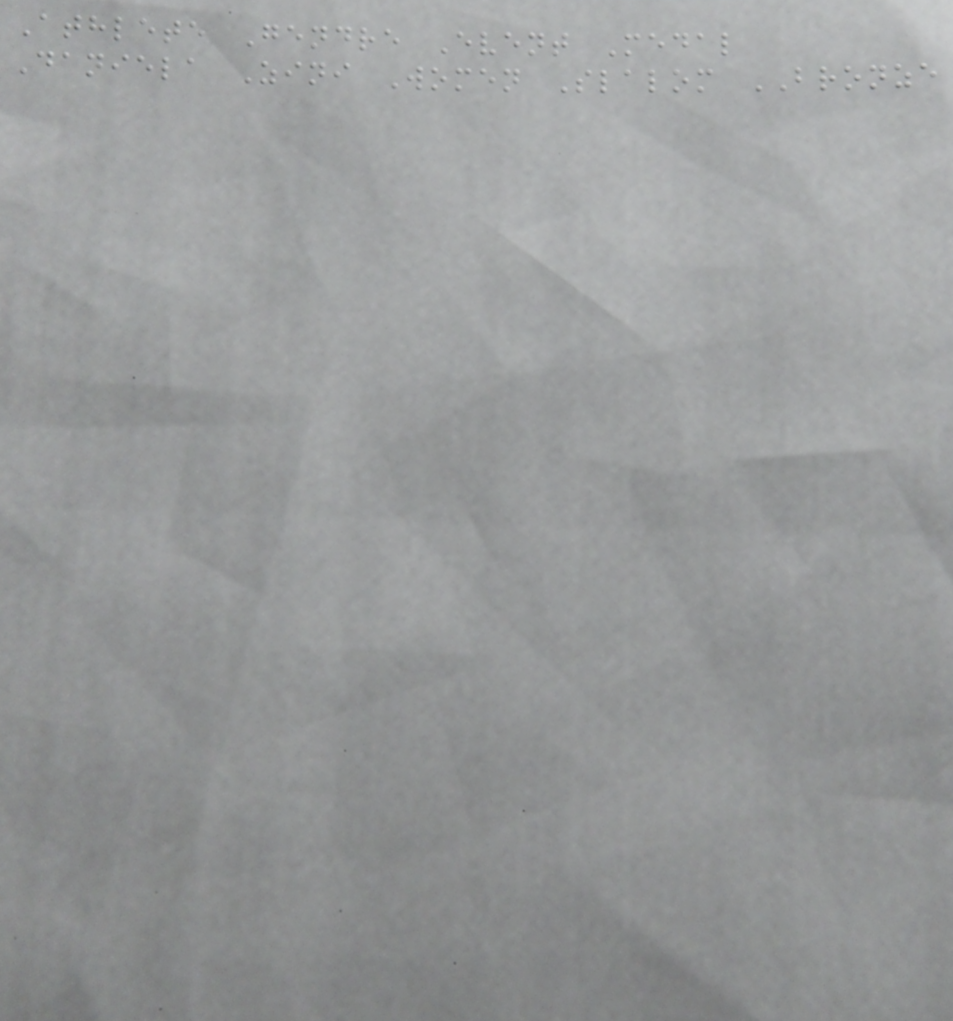Athlete Gendre Event Medal
Daniela Zini Women Slalom BRONZE
